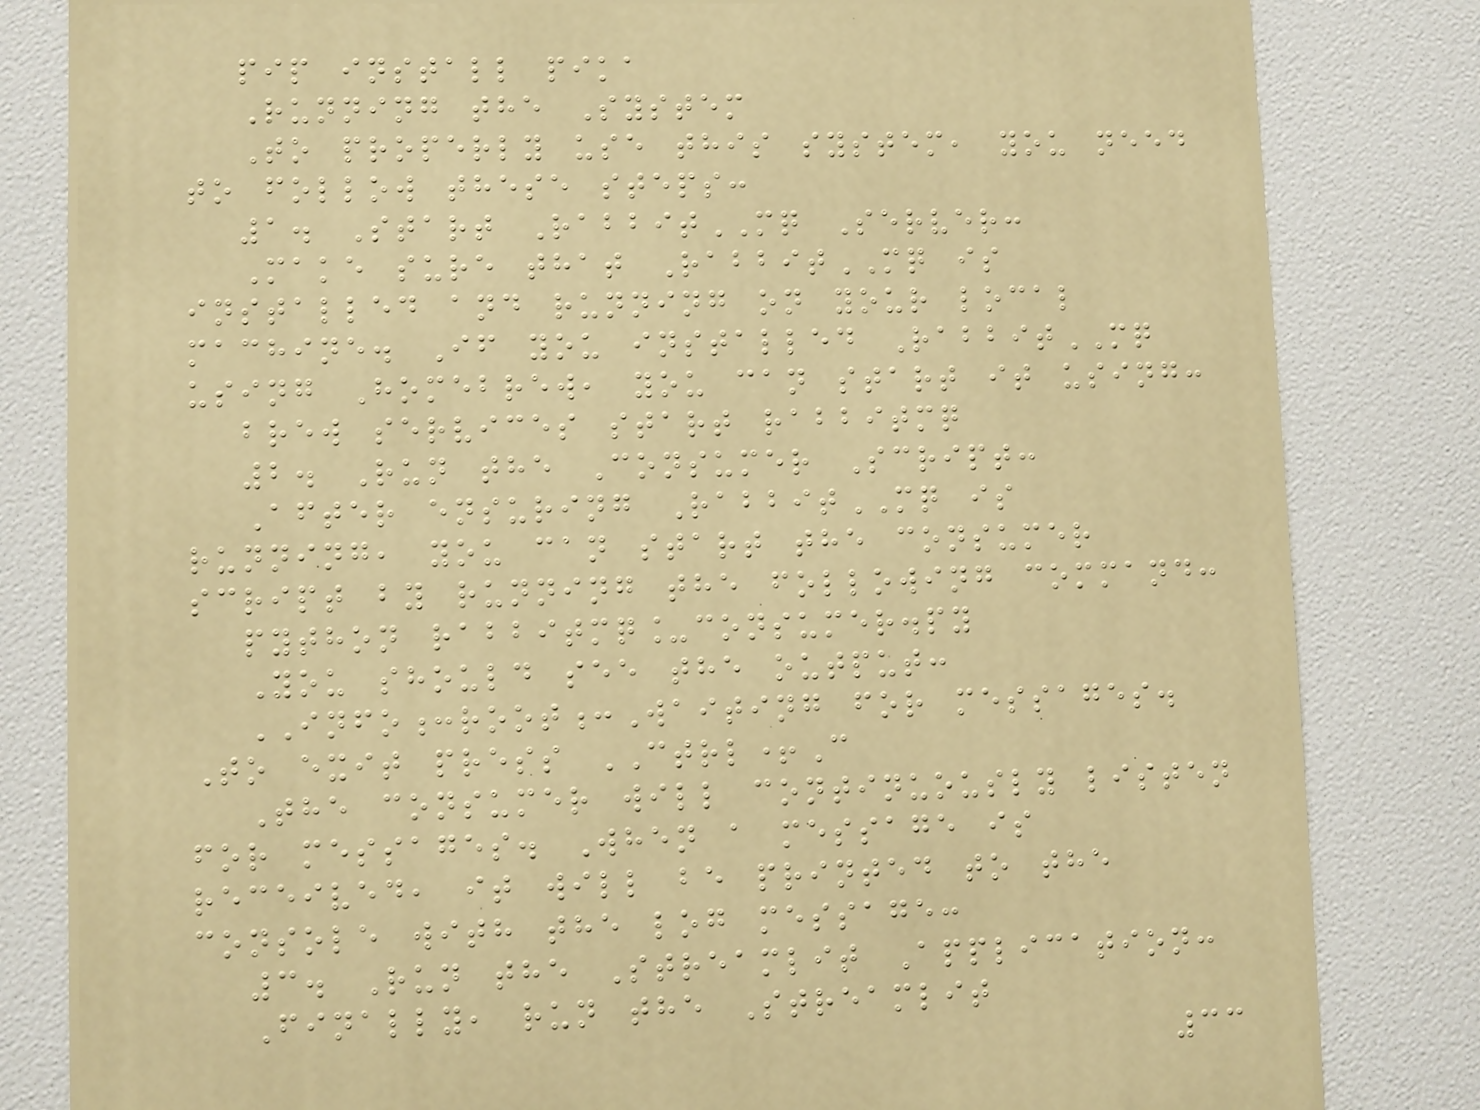pip install pika
Running the System
To properly use this system, you need
to follow these steps:
1. Start RabbitMQ Server:
Make sure that RabbitMQ is
installed and running on your local
machine. If you installed RabbitMQ
using Homebrew, you can start it using:
brew services start rabbitmq
2. Run the Consumer Script:
After ensuring RabbitMQ is
running, you can start the consumer
script by running the following command:
python rabbitmq_consumer.py
You should see the output:
INFO:root:Waiting for messages.
To exit press CTRL+C
The consumer will continuously listen
for messages. When a message is
received, it will be printed to the
console with the log message:
3. Run the Streamlit Application:
Finally, run the Streamlit
33
